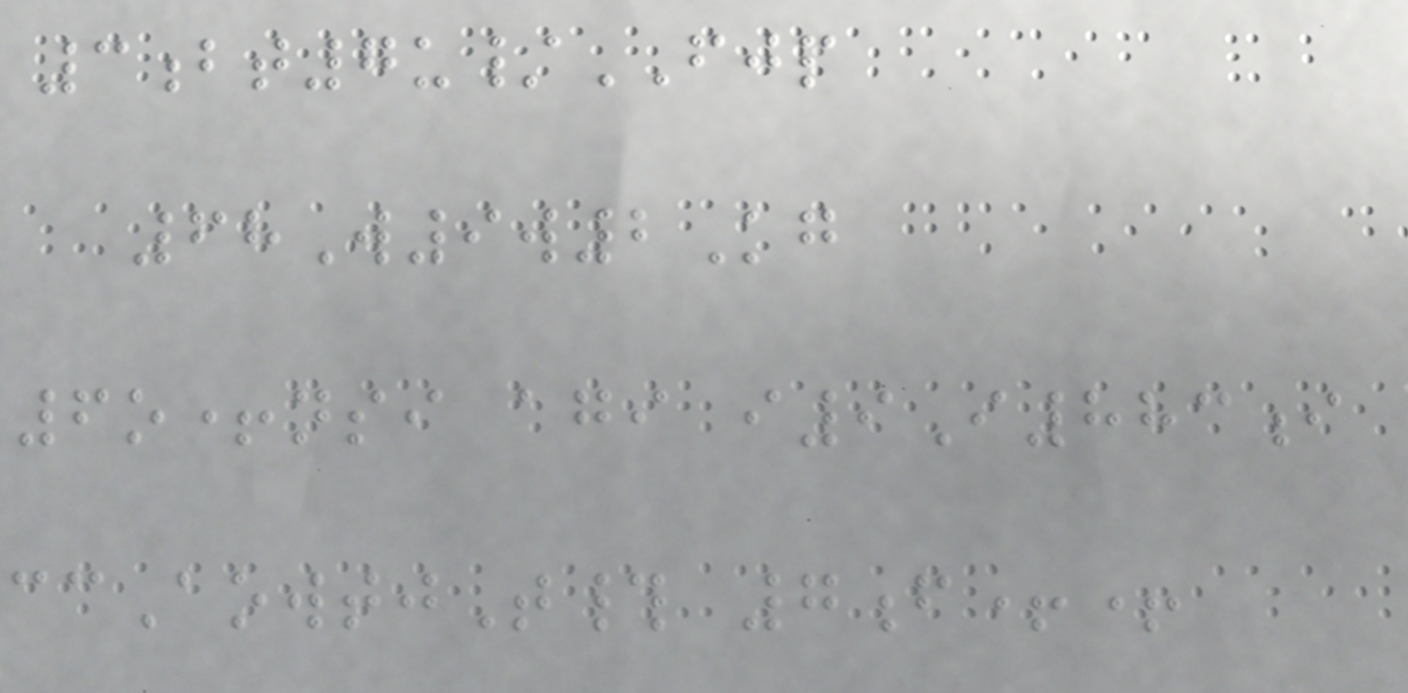3bt7u/FJP
68W9w2Kg
6o+nsi agi i9I883i
ccAowtjT# 7f++
